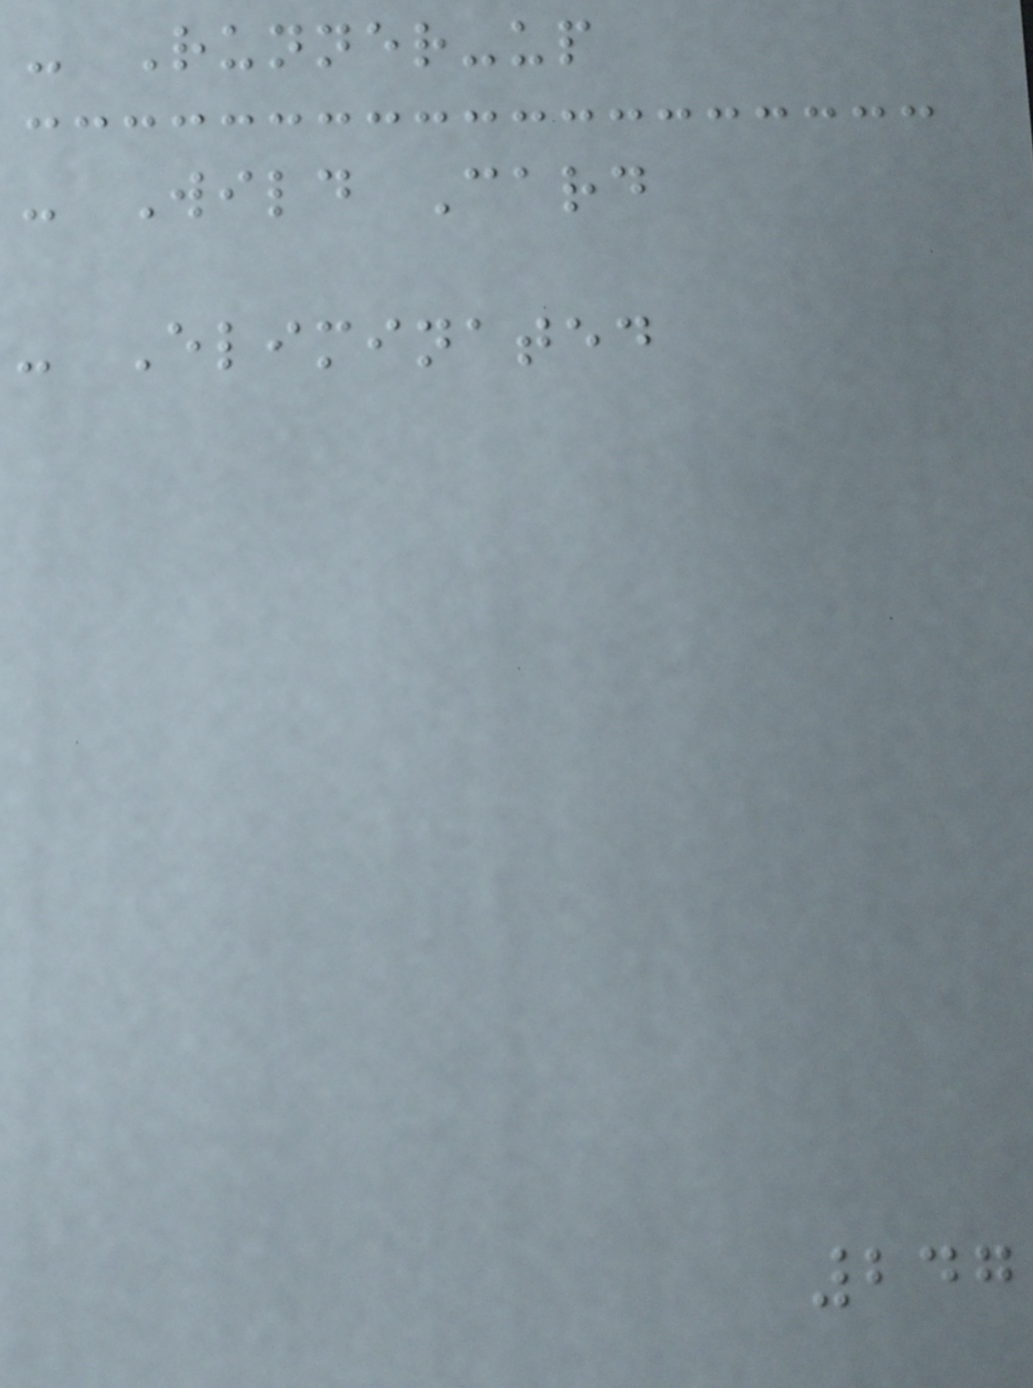- Runner-up
- Wild Card
- Eliminated
247
